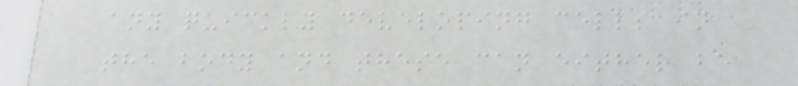any quickly developing cells in
the body and these can either be
